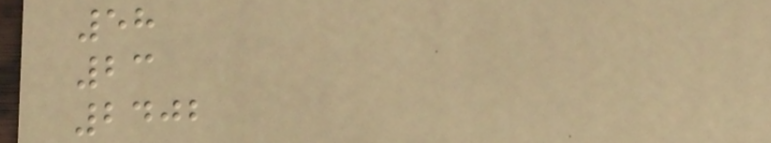58
23
2402
